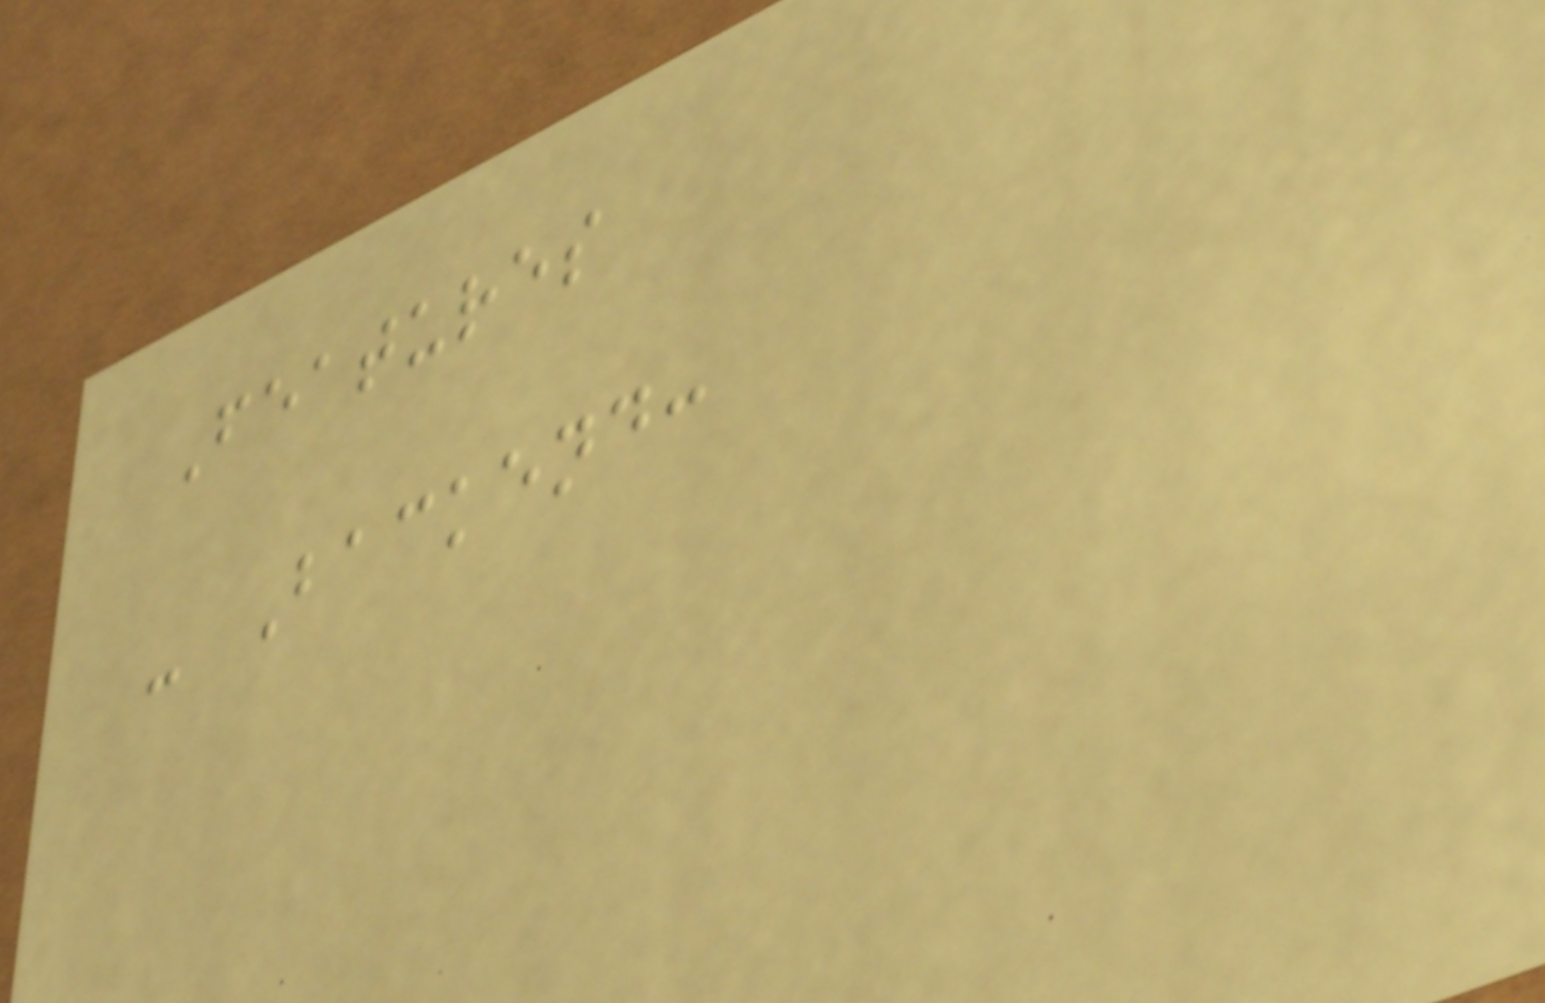Features
- Backend:
